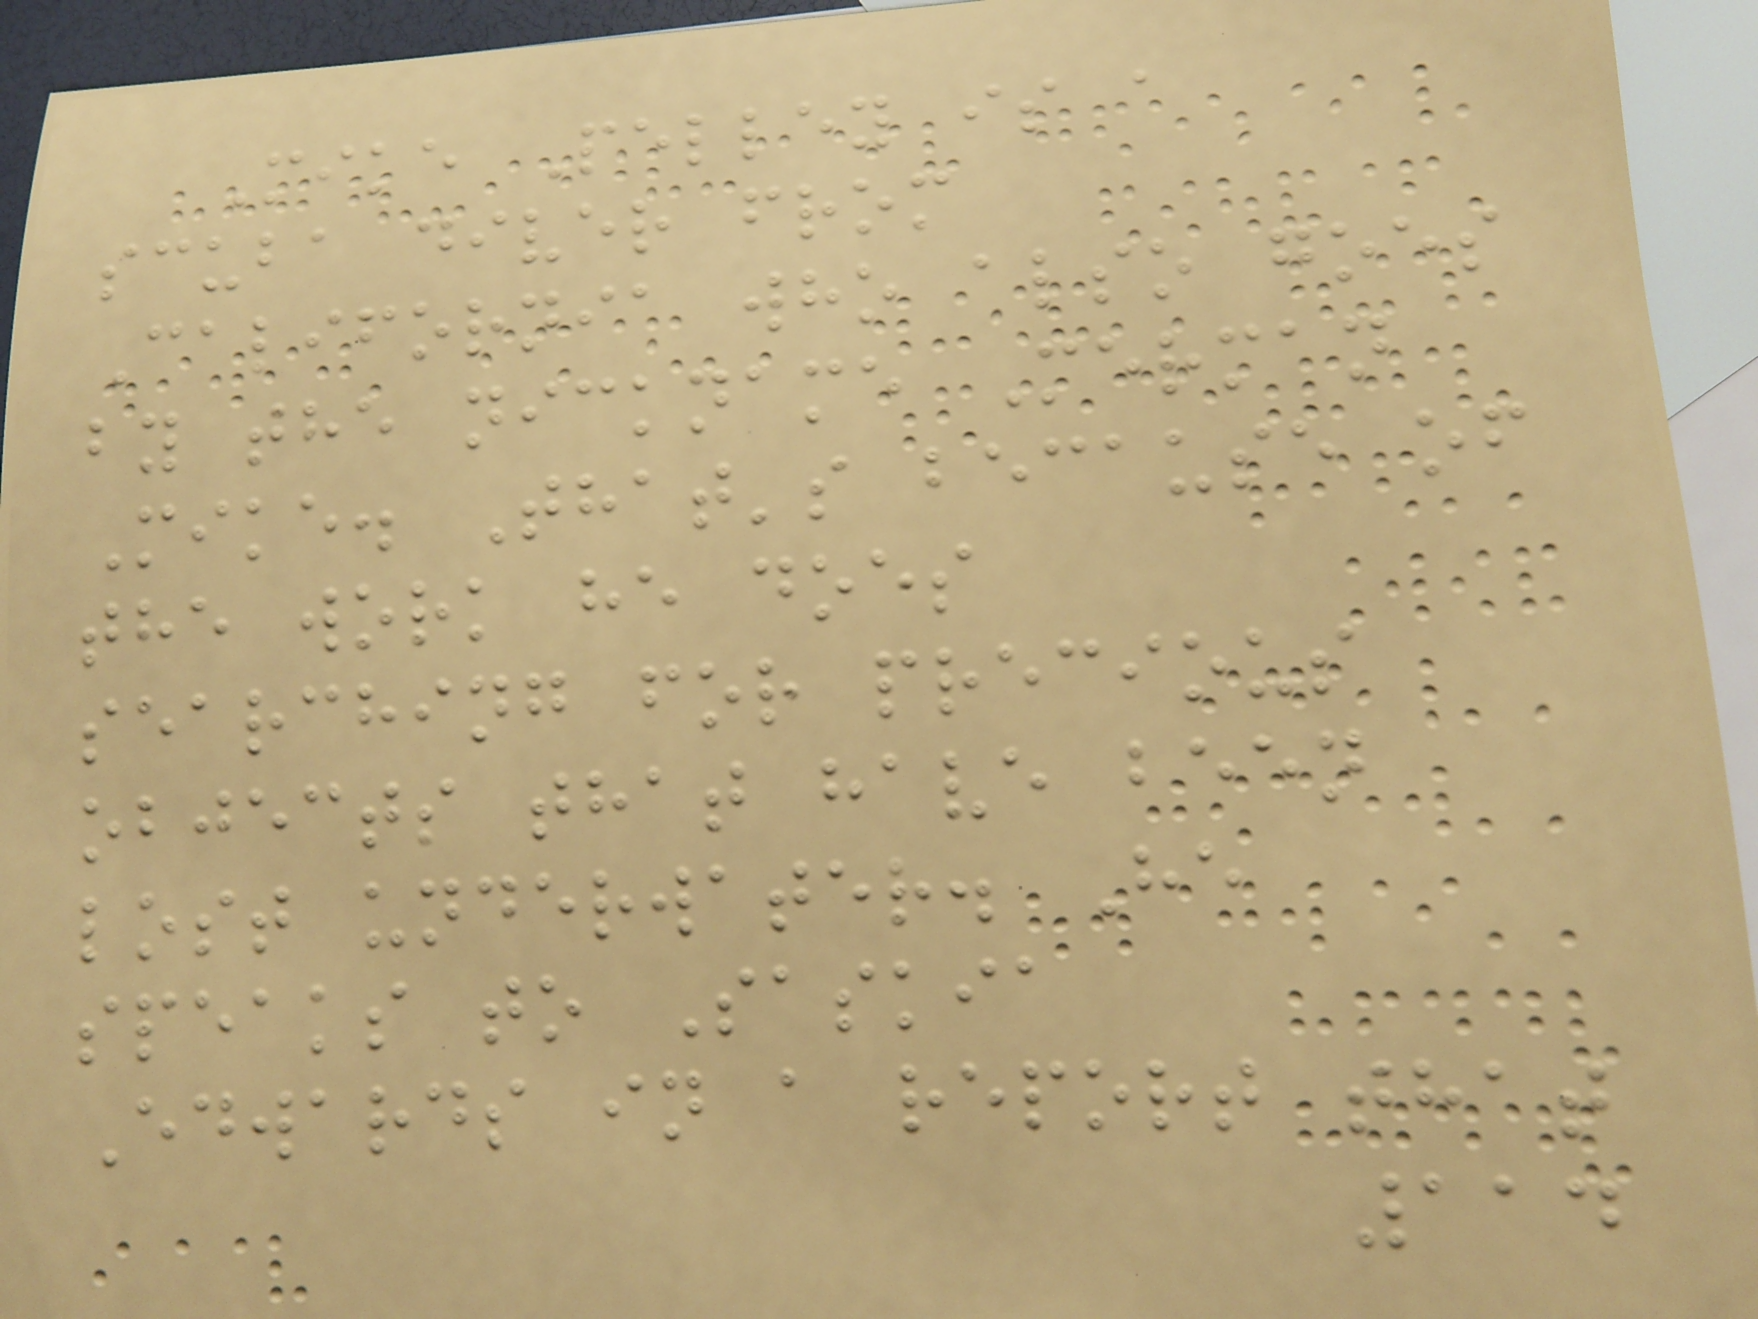Mike Pelley is a
scuba diver from
California who also goes
by the nickname Merman
Mike. That's because of
the work he does
searching for precious
objects that have been
lost underwater. He
speaks to Saskia
Edwards in a report that
114
